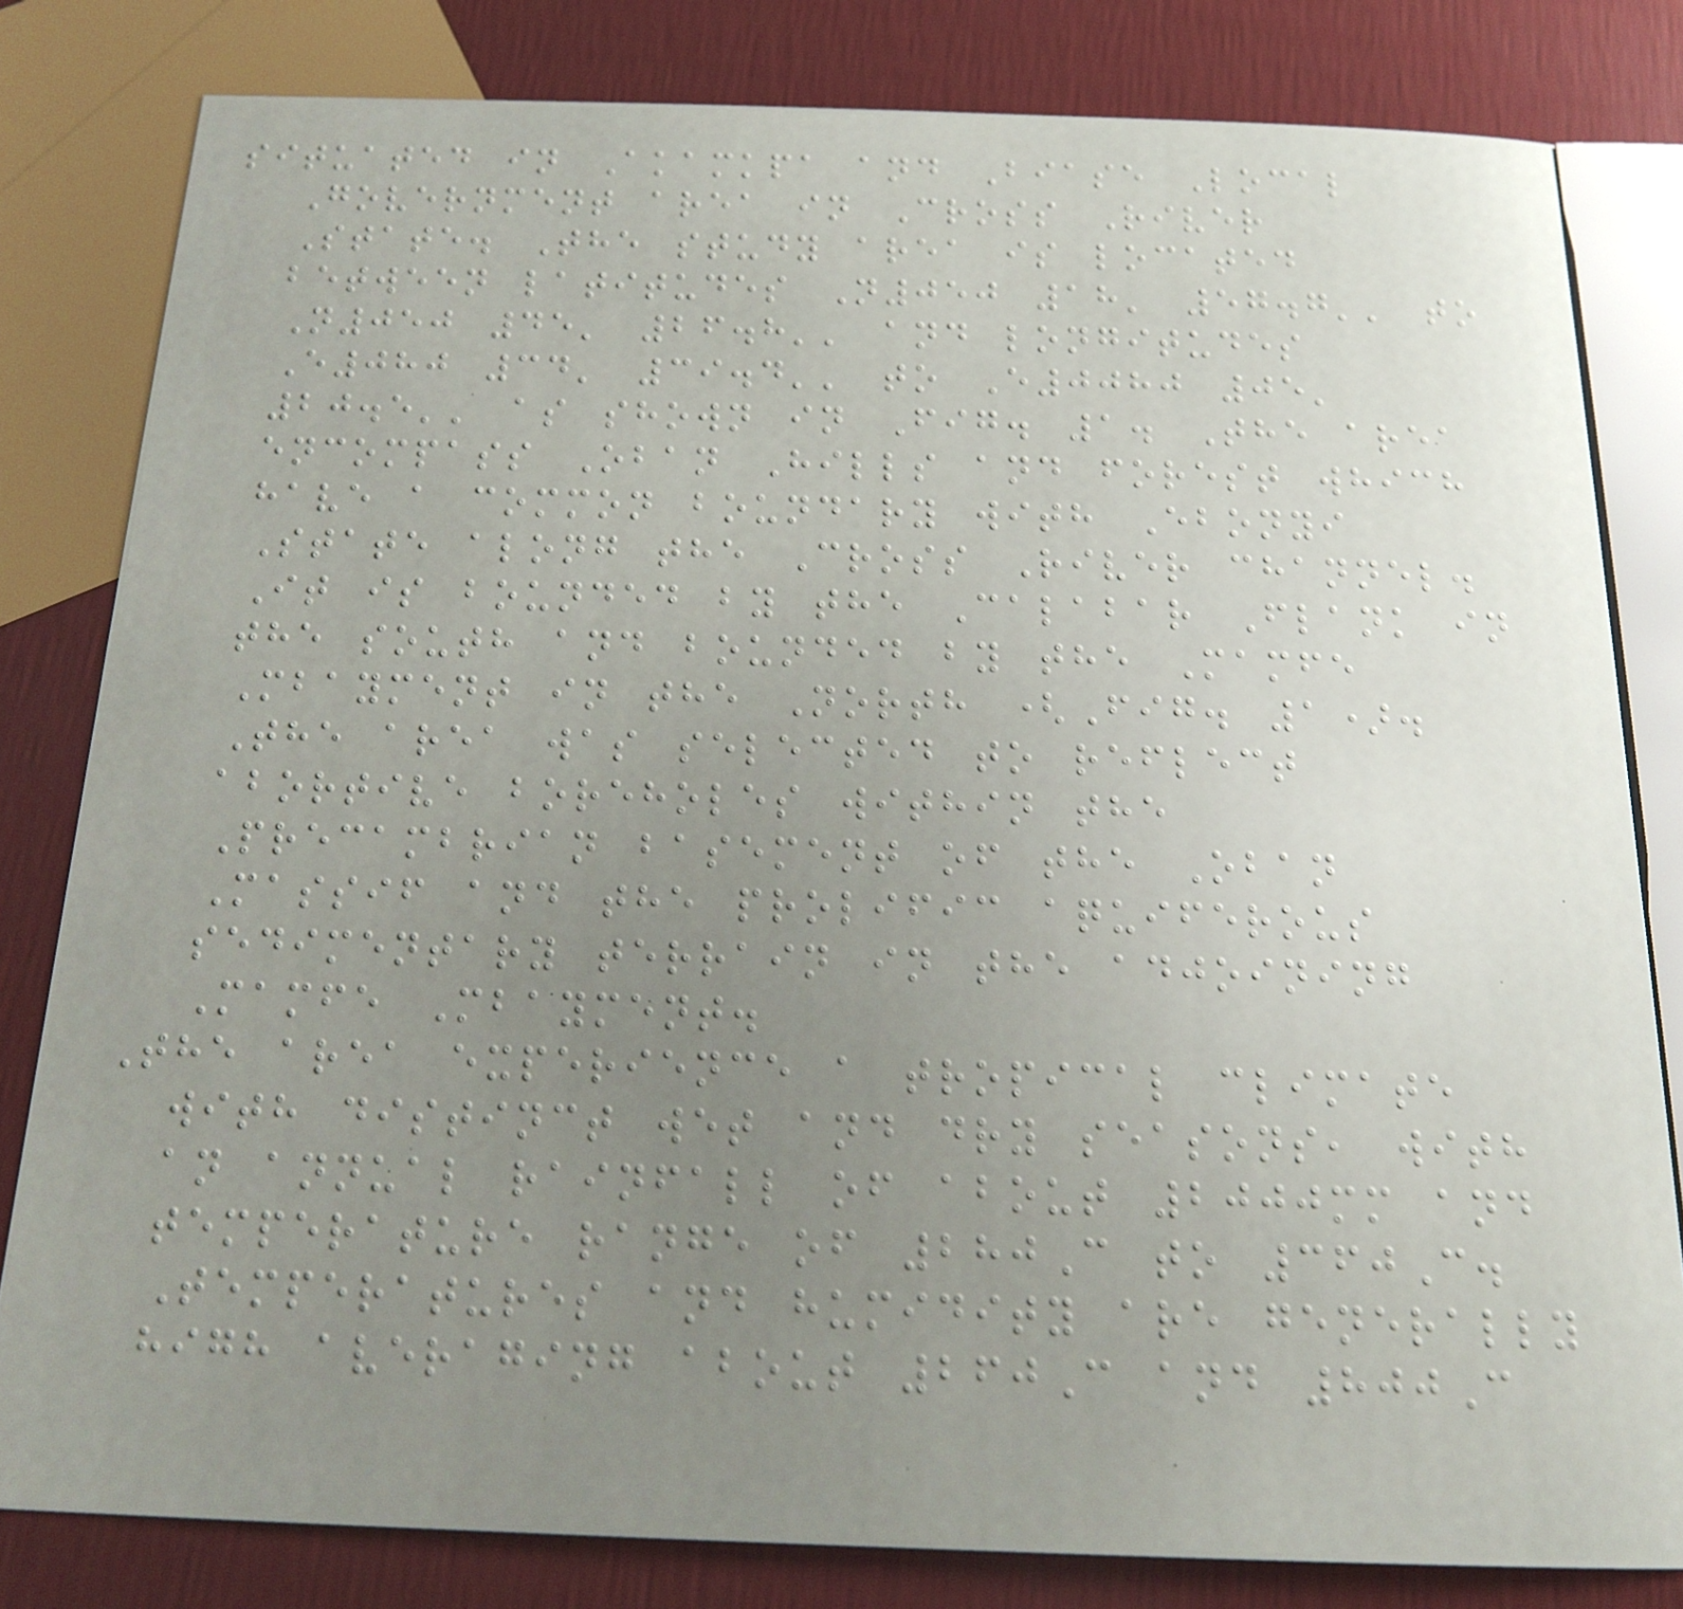situated in Akamkpa and Biase Local
Government area in Cross River
State. The study area is located
between latitudes N050 18' 57.7'' to
N050 45' 26.8'' and longitudes
E080 34' 39.4'' to E0080 05'
20.5'' as shown in Fig. 1. The area
encompass Oban Hills and forest which
have a common boundary with Ebonyi
State along the Cross River channel.
It is bounded by the Calabar Flank in
the south and bounded by the Mamfe
Mbayment in the North (Fig. 1).
The area was selected to reflect
abortive boreholes within the
Precambrian basement of the Oban
Massif and the prolific aquiferous
sedimentary terrain in the adjoining
Mamfe Mbayment.
The area experience a tropical climate
with distinct wet and dry seasons, with
an annual rainfall of about 2000mm and
temperature range of 280C to 360C.
Temperatures and humidity are generally
high averaging about 260C and 800C
